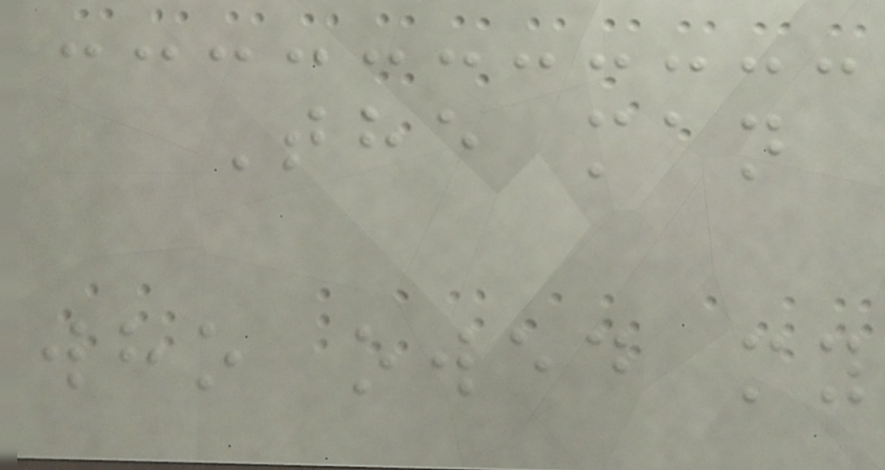The man
who owed my
